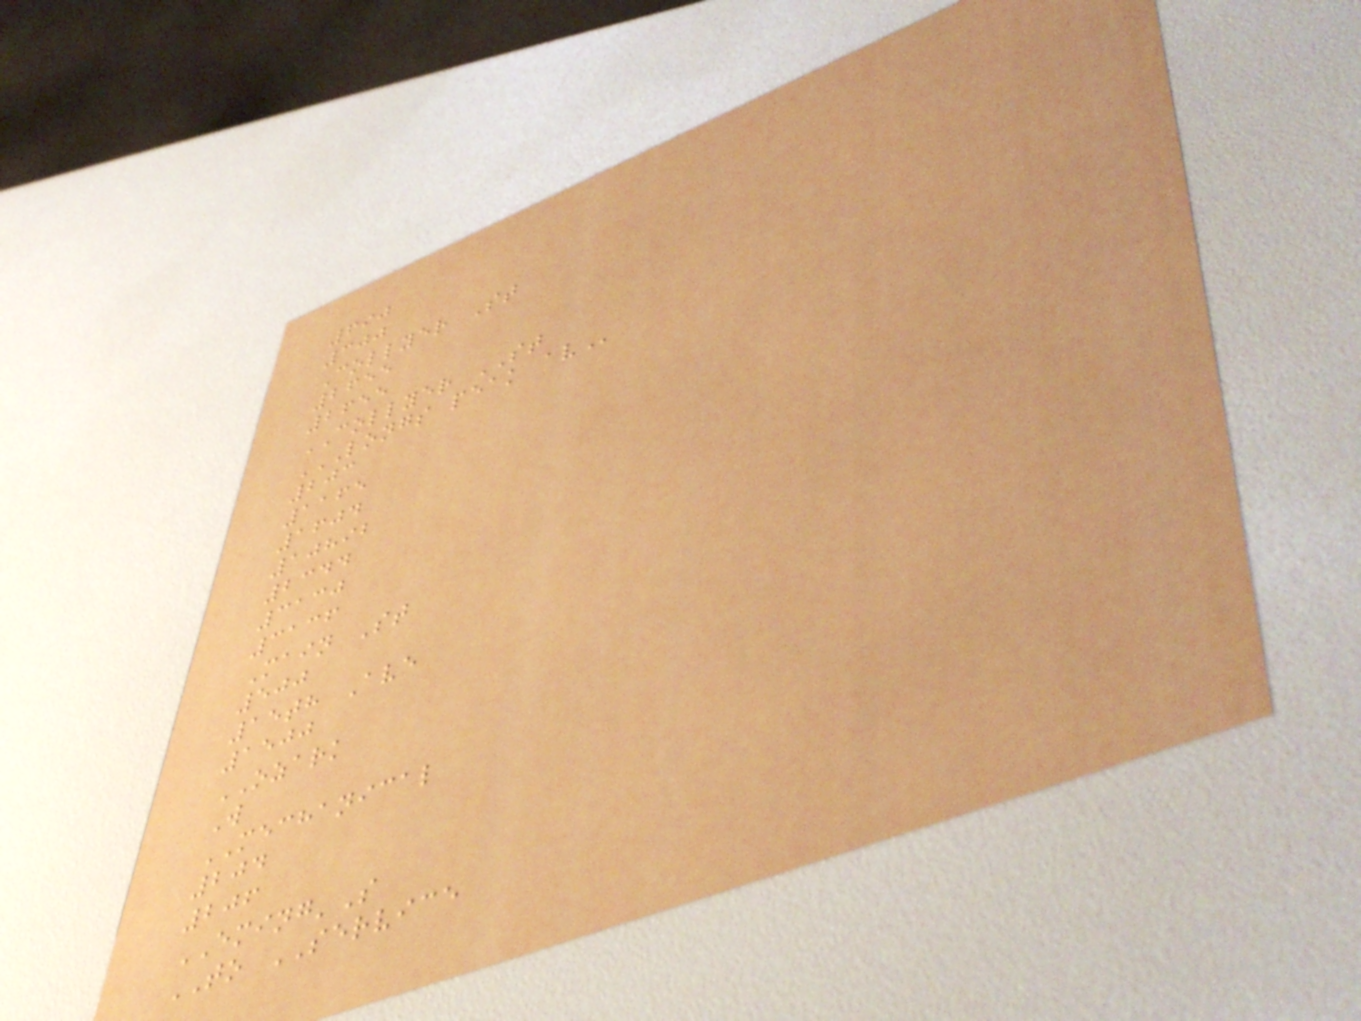690
300
Collyer St
2655
2655
COLLYER ST
LONGS PEAK AV
203
1165
1604
10892
2344
3130
3136
Main St
500
15th Ave
1500
OZARK
W
MECHANICAL
204
206
EMING'S
TO SERVICE
